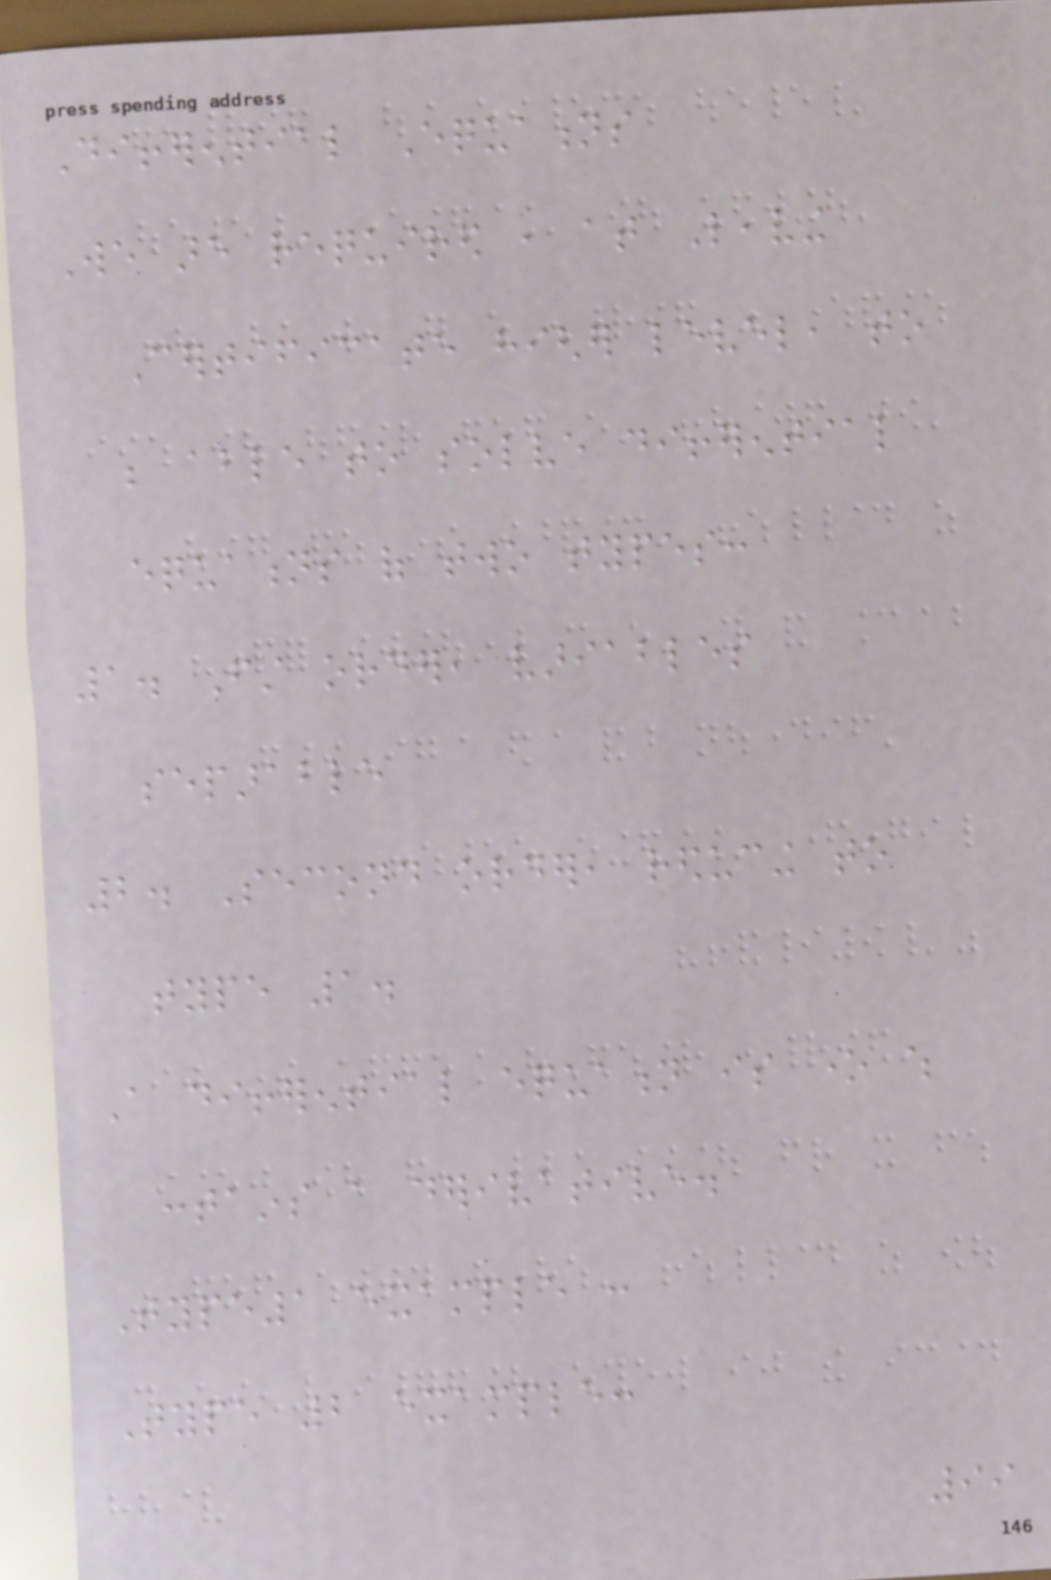Differential Equations
We are required , at Leaving
Certificate higher level, to
be able to solve differential
equations of two types:
1. First order, variables
separable
2. Second order, reducing to
type 1.
A differential equation is one which
contains a derivative.
Type1 example :
Type 2 example:
99
